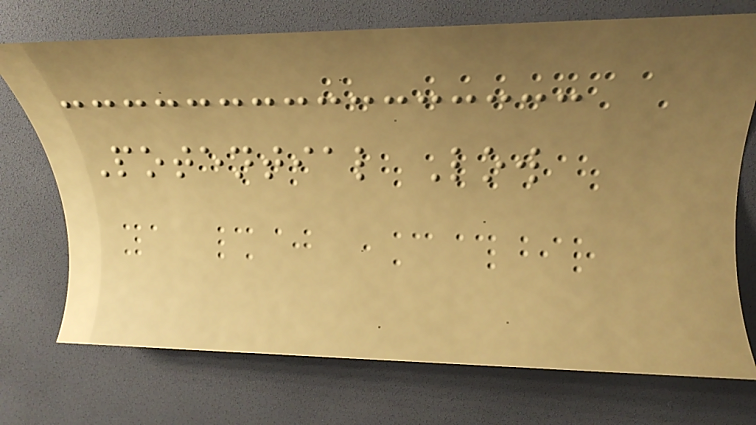Potential Low
